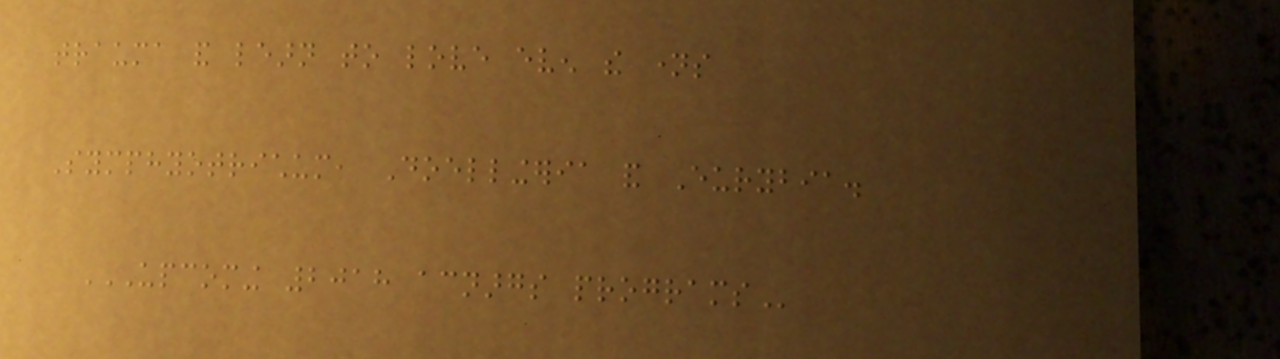trauma and learn to love even the names
Symphyotrichum, Doellingeria and Eurybia.
UPCOMING 2018 ACNARGS PROGRAMS
